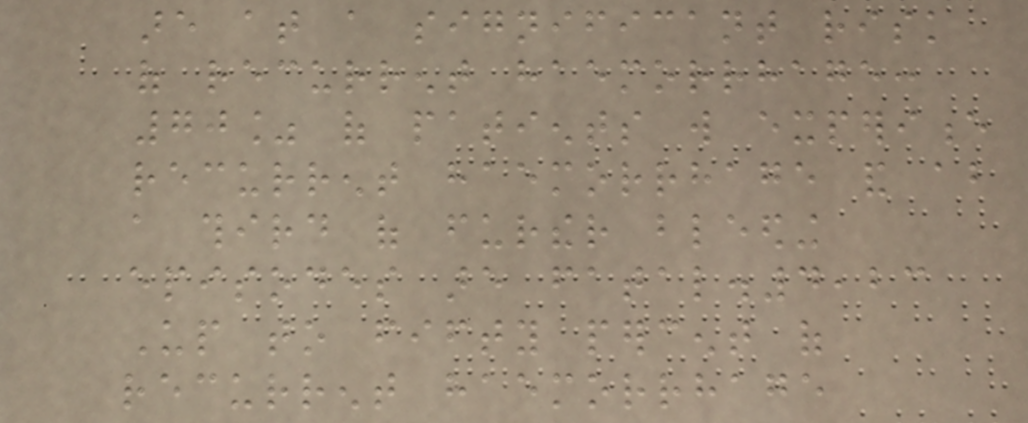are at a significant risk
of recurrent haemorrhage:
70% of patients will experience
recurrent haemorrhage and about
a third of further bleeding
episodes are fatal.4,23
Up to fifty percent of
recurrent haemorrhage
